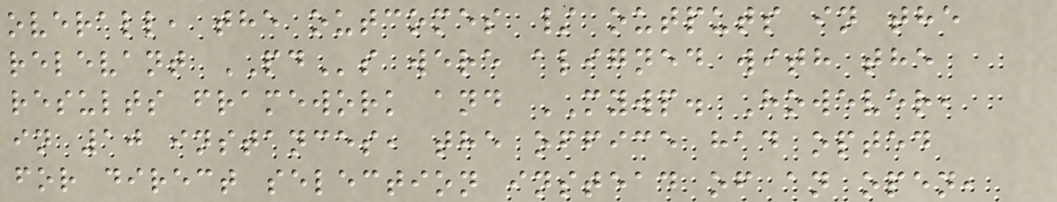overall, the outcomes / outputs in the
relevant PDs were aligned with the
results framework and MYWP. However,
in 10 instances, the office had opted
for direct selection instead of an open,
